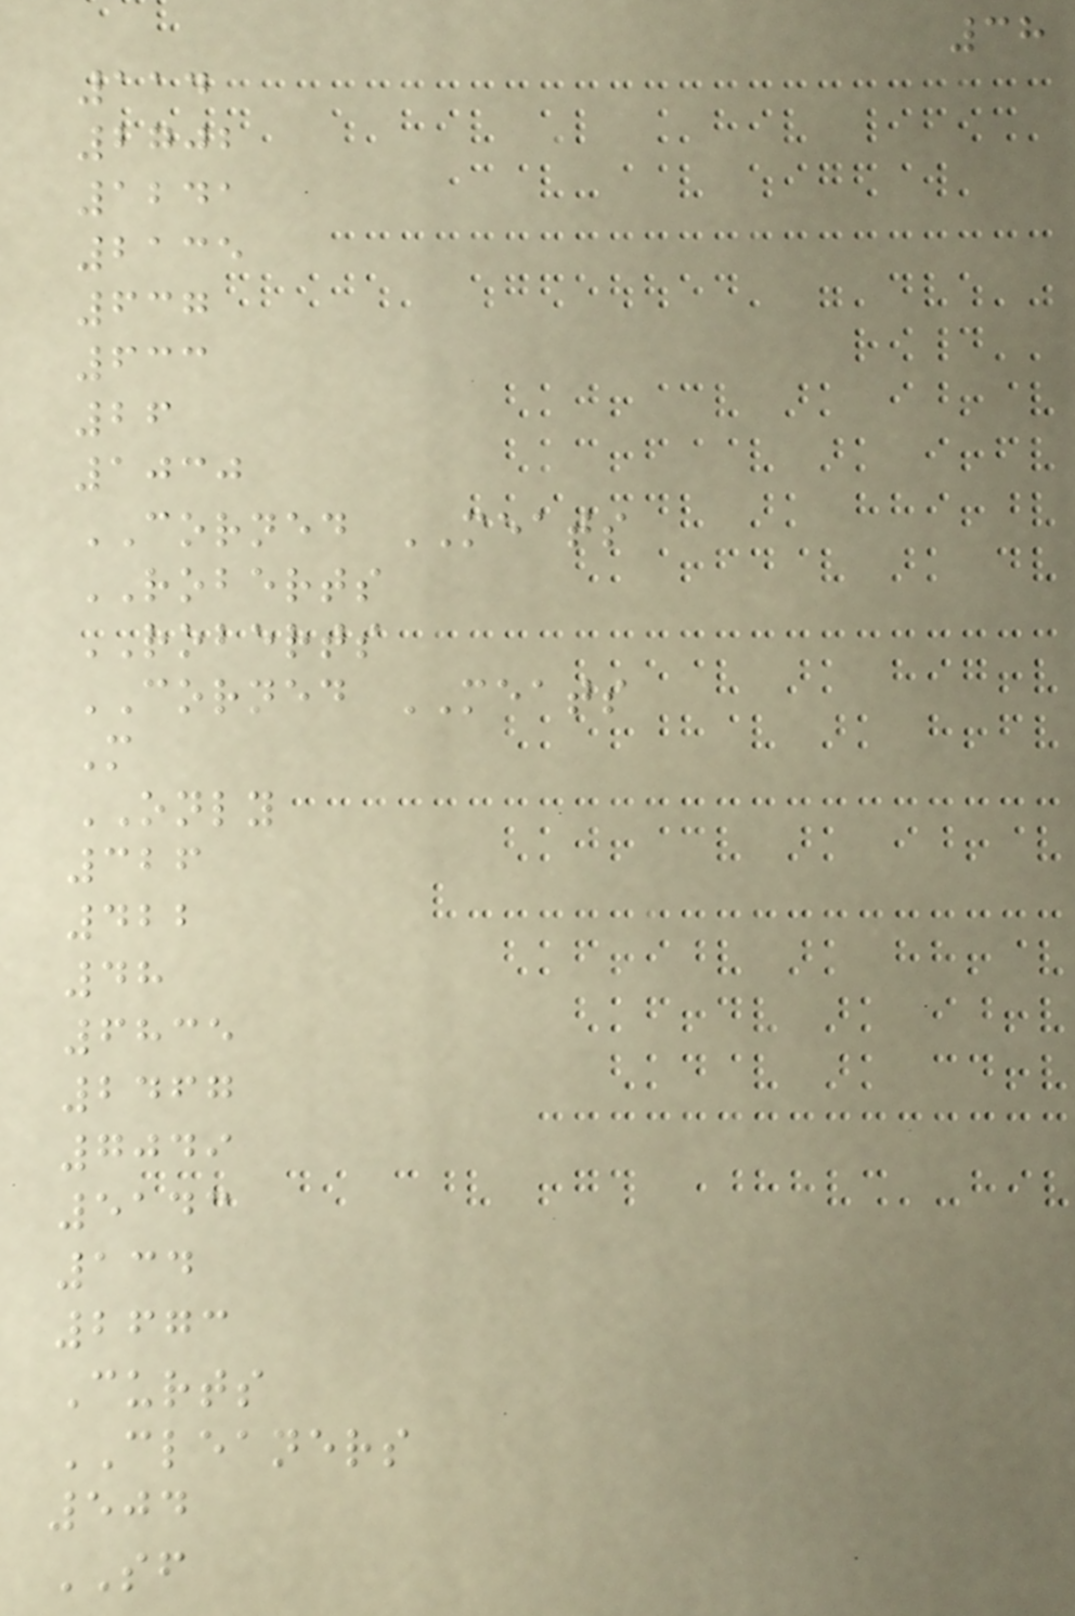38
114
2702
1241
2135
637
633
26
1030
CORNED MEATS
ROBERTS
ROBERTS
CORNED MEATS
M
ONLY
326
422
48
6835
2467
7049
5143
134
2673
Curts
CLEANERS
504
SF
